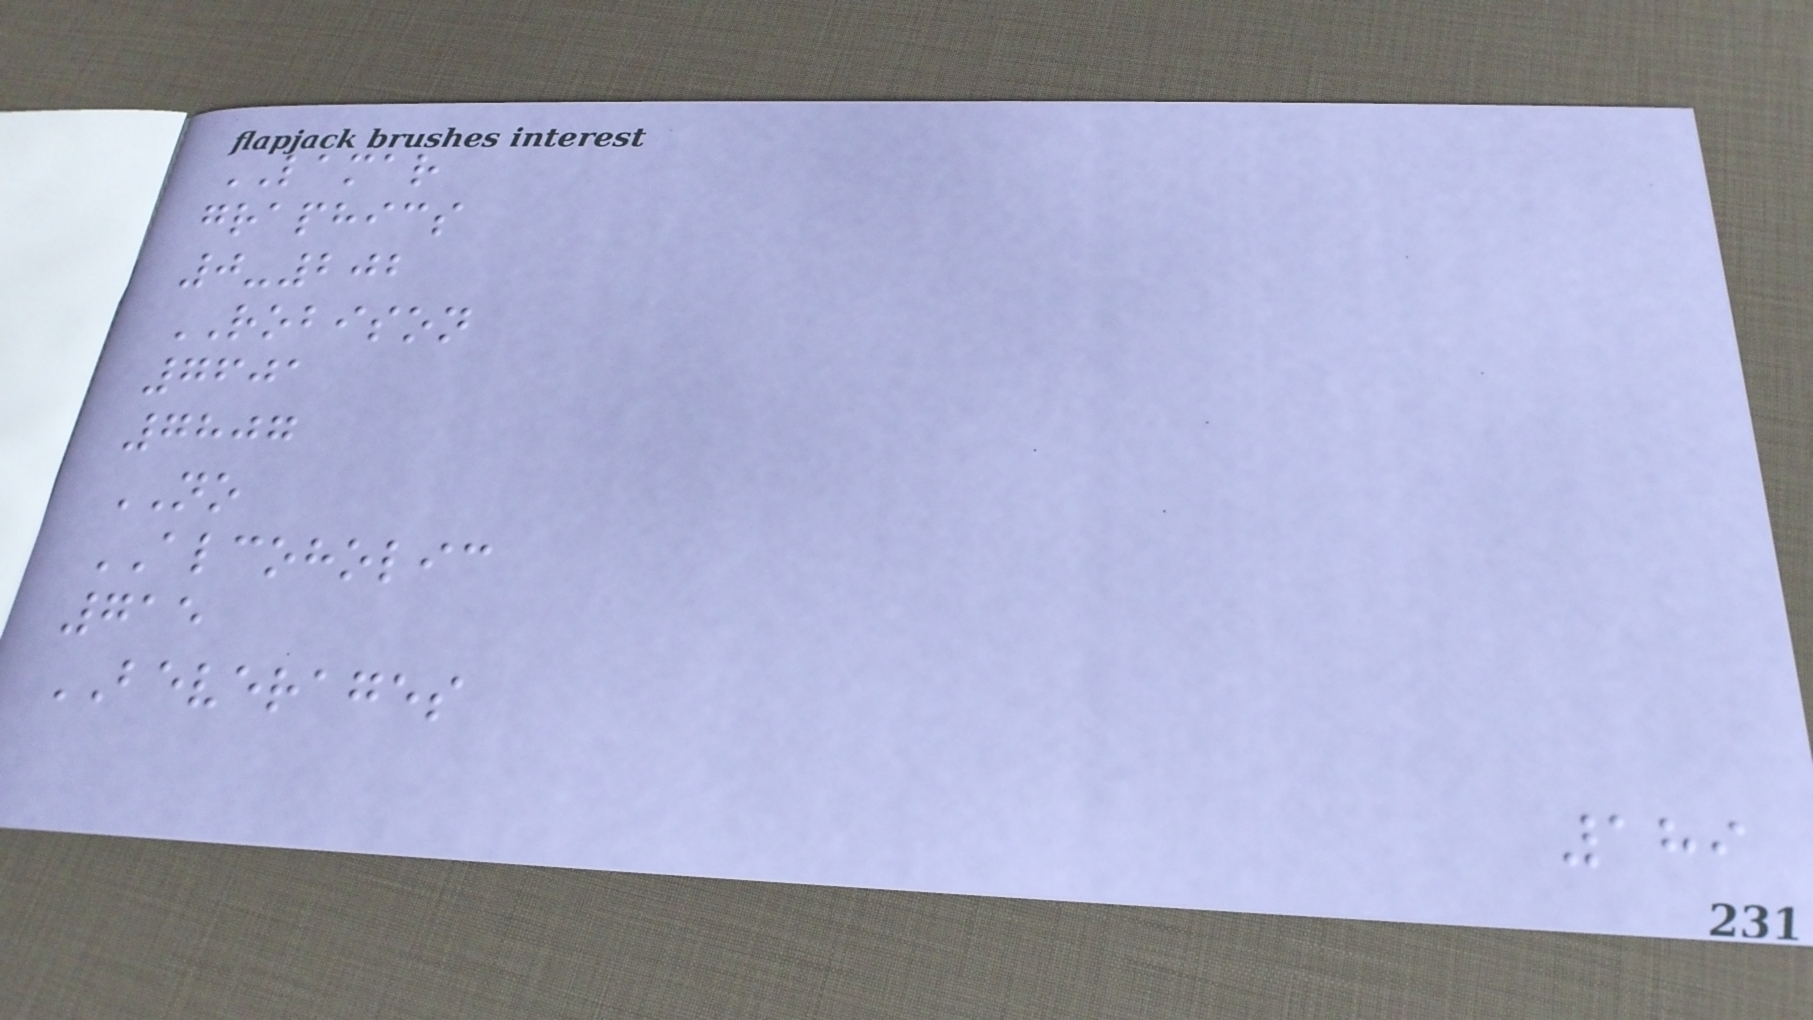LAMAR
graphics
0-202
ROBISON
7601
7807
NO
ALCOHOLIC
715
BEVERAGES
189
